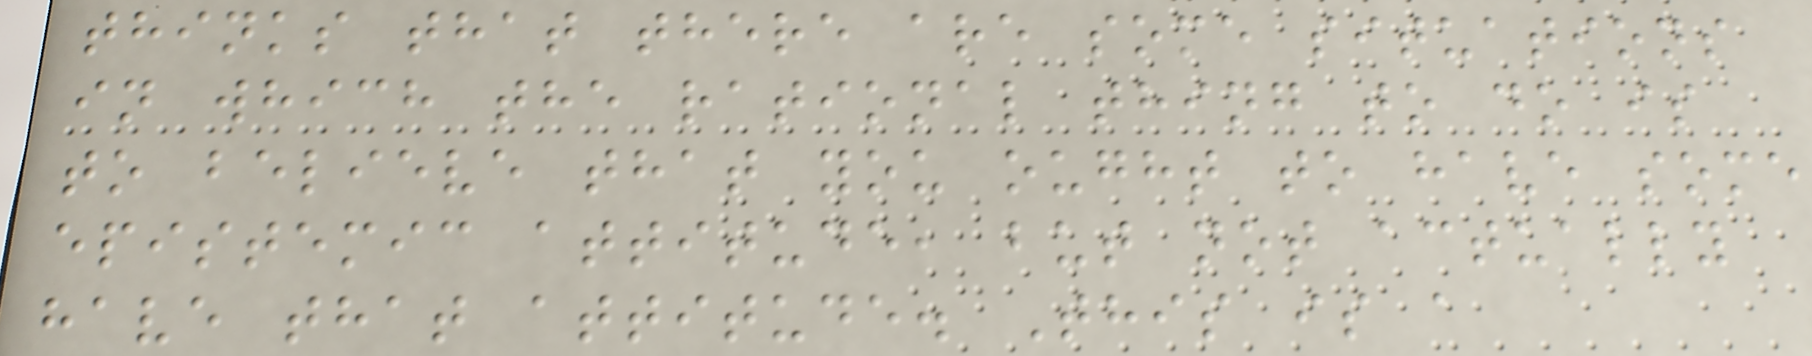thinks that there are some situations
in which the rational thing to do is
to believe that you ought to have some
epistemic attitude, but not actually
have that attitude. This is a
